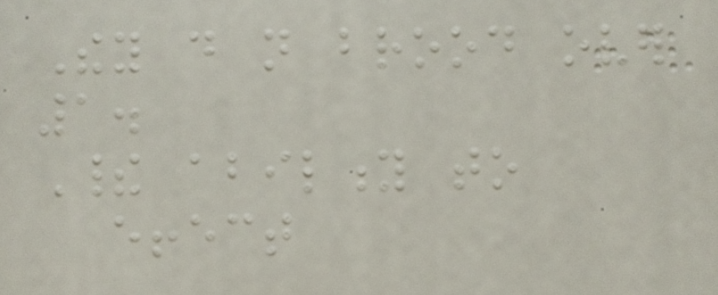They do not brood over
1.
Their ability to
effect
